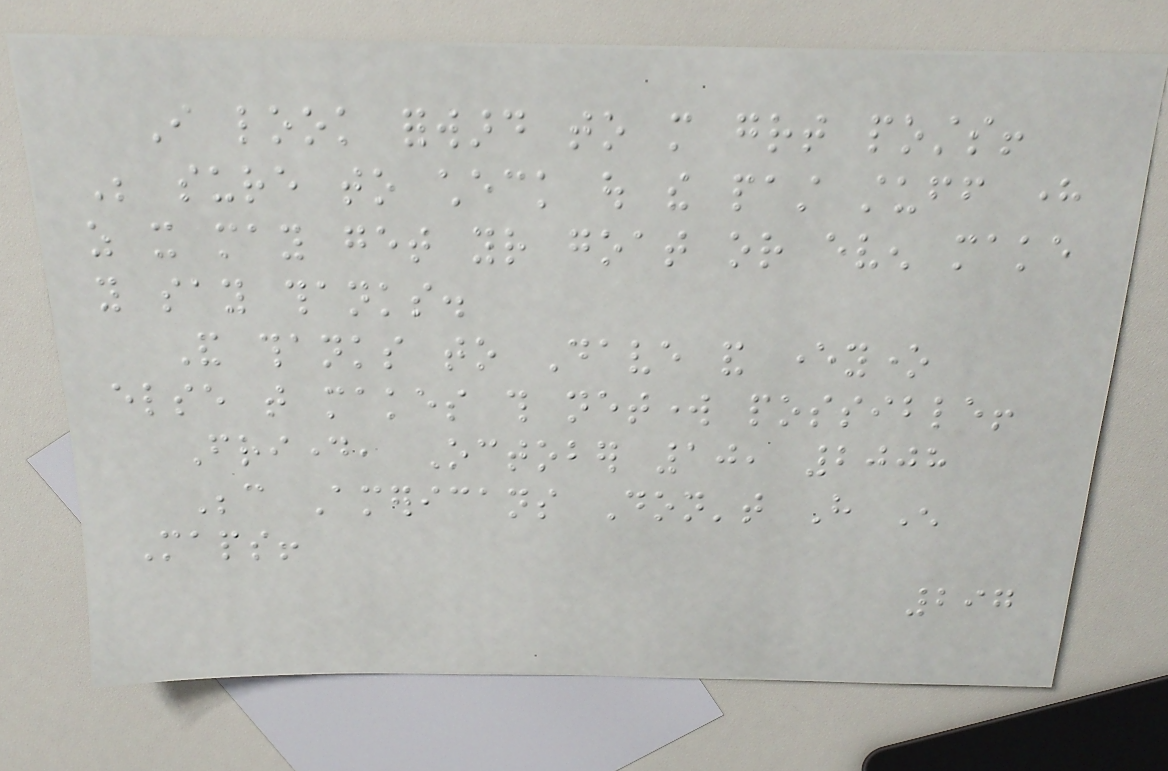I look forward to more great posts!
Be sure to check out the past stuff here
as it may get your goat or even make
you say thanks.
And thanks to Dave and everyone
else that makes this network possible!
Friday, October 10, 2008
Because Americans Don't Have Enough
Maps!
297
